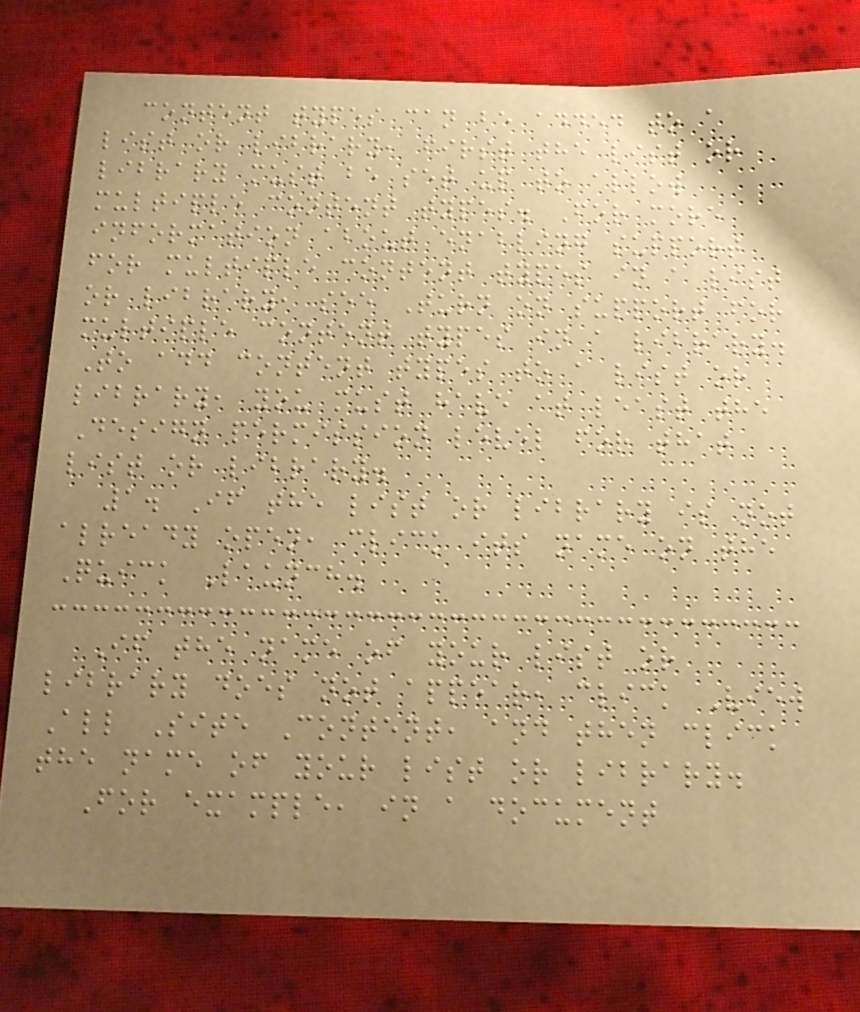content types can be added to a
list or library, first the list or
library must be set up to allow
multiple content types. For more
information about enabling support
for multiple content types in a list
or library, see Turn on support for
multiple content types in a library.
To add content types to a list or
library, you must have at least the
Design permission level for that
list or library.
1. If the list or library is not
already open, click its name on the
Quick Launch.
If the name of your list or
library does not appear, click View
All Site Content, and then click
the name of your list or library.
For example, in a document
